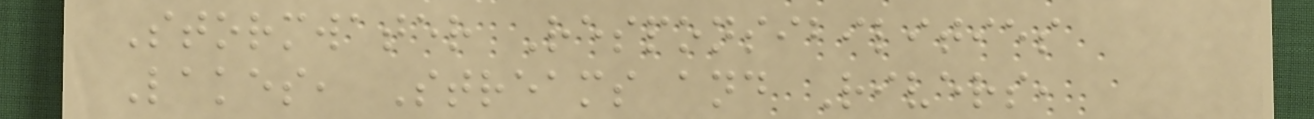Stormwater Responsibilities
Lakes, Streams and Rivers,
